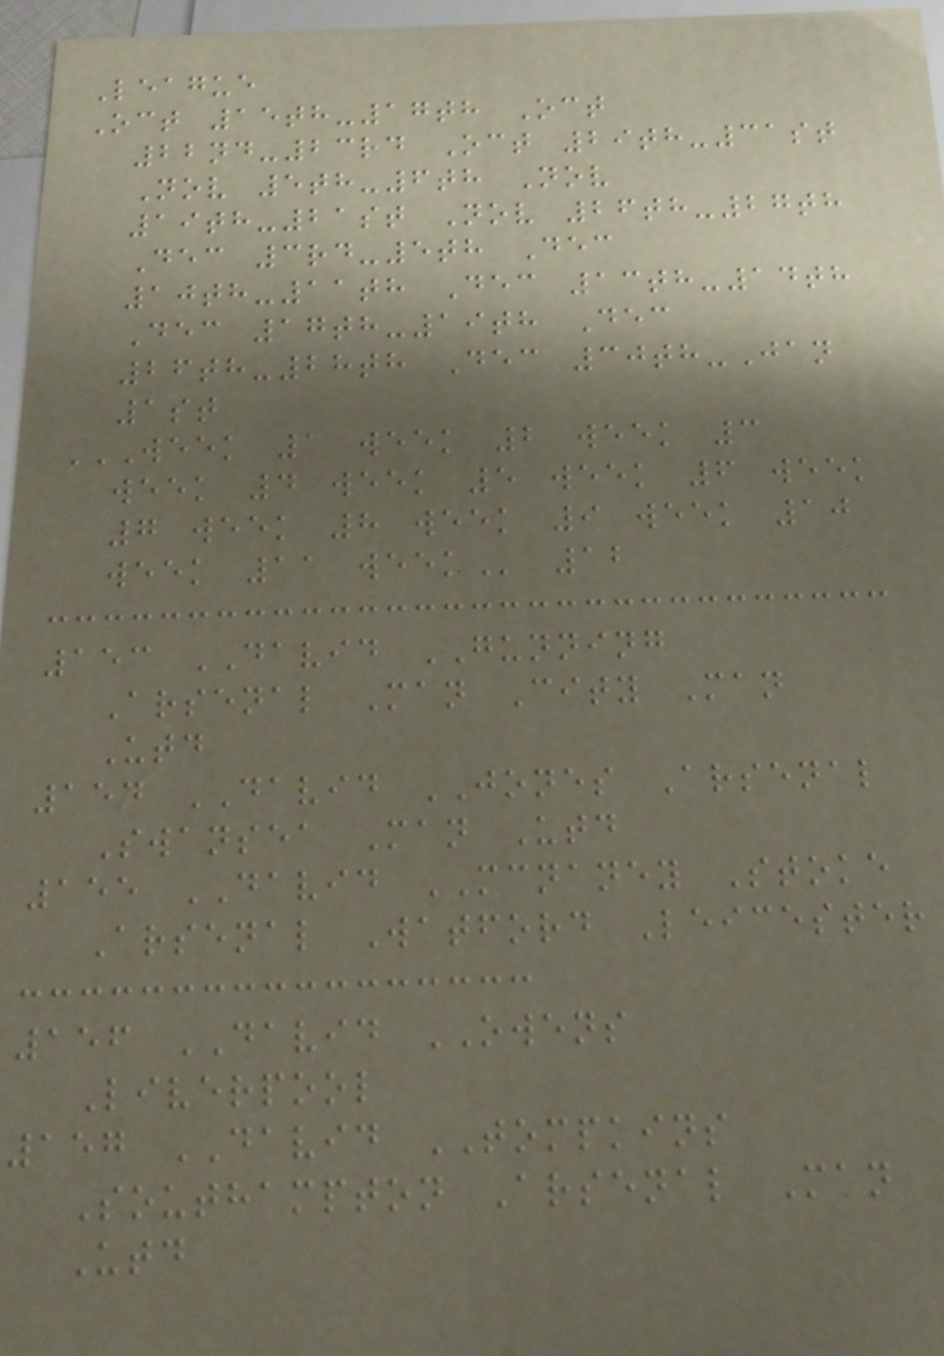League
Oct 15th-17th Oct
22nd-23rd Oct 29th-31st
Nov 5th-6th Nov
19th-21st Nov 26th-27th
Dec 3rd-5th Dec
10th-11th Dec 13th-14th
Dec 17th-19th Dec
26th-28th Dec 30th-Jan
1st
WEEK 1 WEEK 2 WEEK 3
WEEK 4 WEEK 5 WEEK 6 WEEK
7 WEEK 8 WEEK 9 WEEK 10
WEEK 11 WEEK 12
153 DAVID GUNNING
Arsenal Man City Man
Utd
154 DAVID JONES Arsenal
Swansea Man Utd
155 DAVID MCNANEY Stoke
Arsenal Watford Leicester
156 DAVID OWENS
Liverpool
157 DAVID TOMPKINS
Southampton Arsenal Man
Utd
